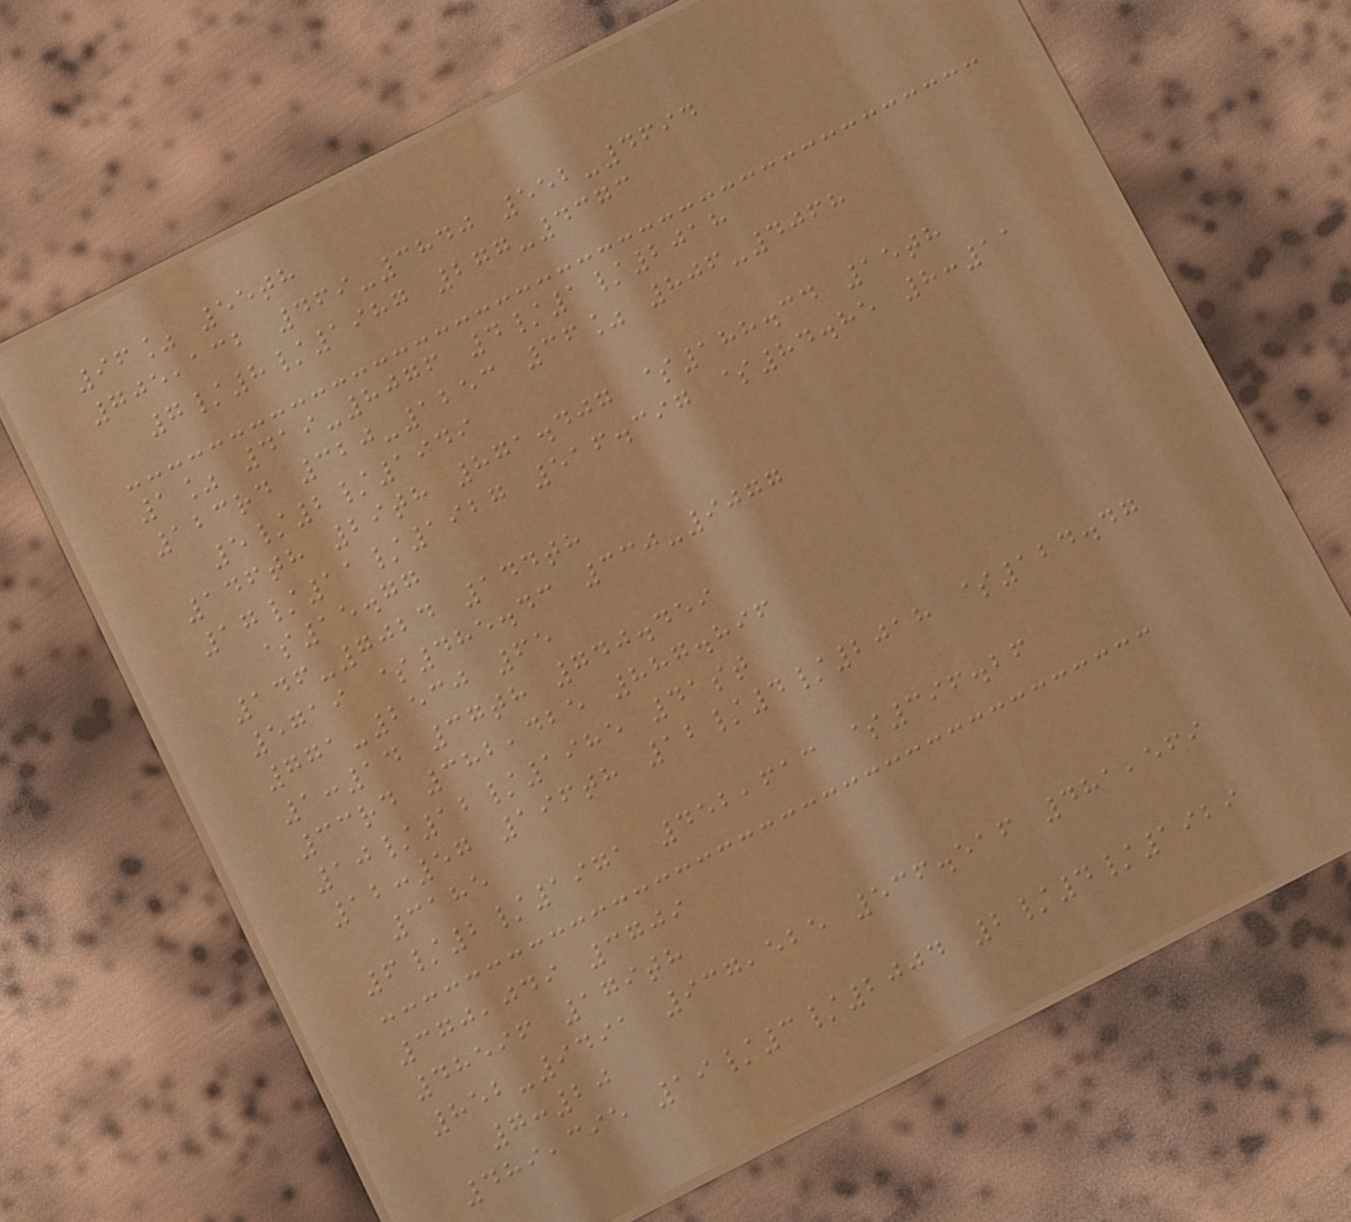96% 55th
705,132 469-3840 552-4694
7/8/1987 277-4373
1% 419-8076 4/1/2018
123rd 320-1253 36% 806-4068
5/2/1949
146th 29th 871.407 $188.34 15th
17/11/1927 516.397 $84.85 8:11
$15.77
146-7024 144th
5719 $485.43 330-9077
771-2530 65
1:14 37th 740.459
33rd 382,425 887.896
10/12/1985 41st
12:57 196th 12/4/2018 $124.47
3185
6/2/1971 452,613 $396.26
370,049 3709
48596 179th
852-9491 937,525 536.516 481,569
7:20
489,395 19/3/2004 2/4/1929
